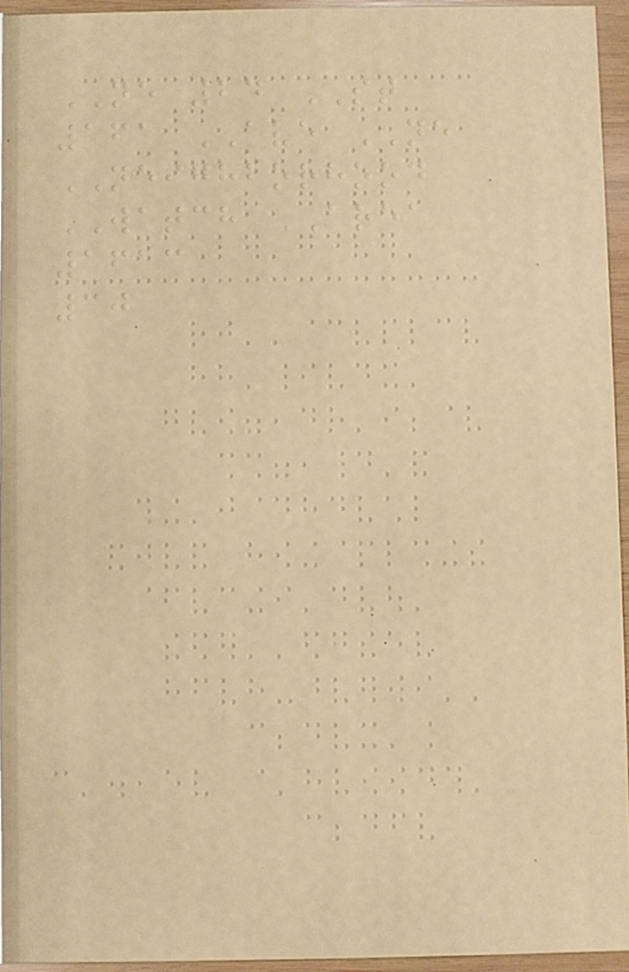NE 24 ST
161 AVE NE
NEIGHBORHOOD
WATCH AREA
1613
30
